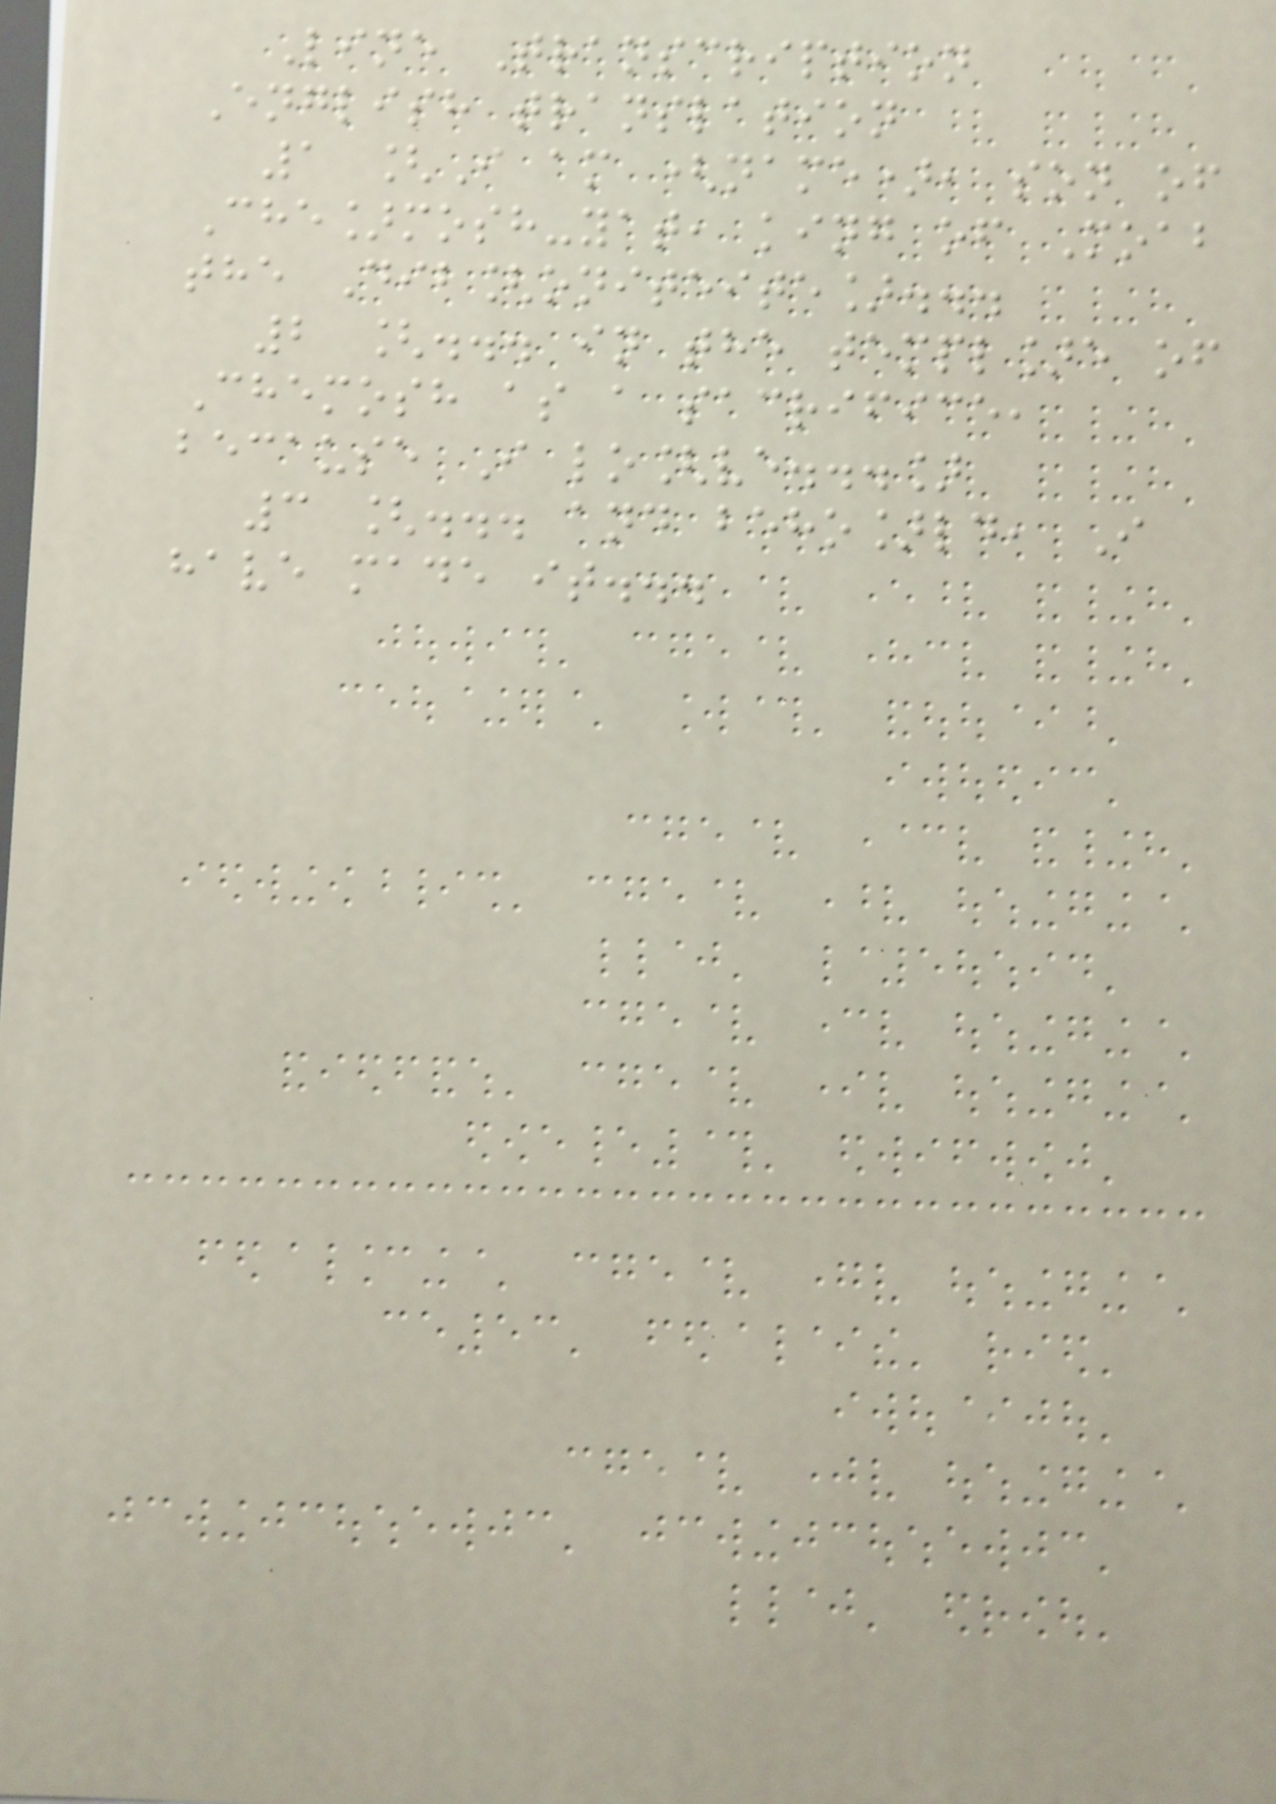Line Transcription
English translation
1 [I am (name), son of
Che]mosh-yat, king of Moab
the Dib[oniteite]...
2 [... in the templ]e of
Chemosh as a sacrifice,
because I lo[ve...]
3 [... and beho]ld, I
have made it...
